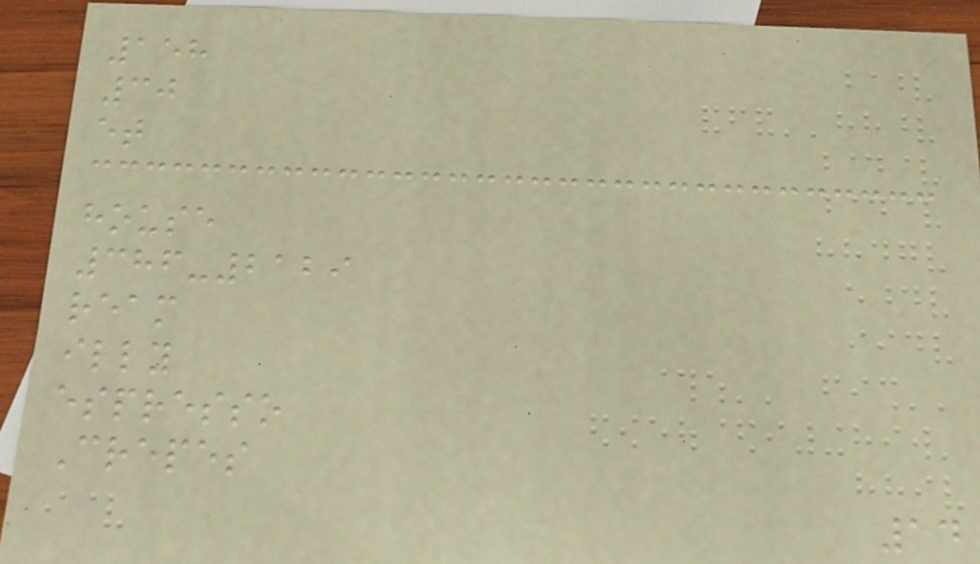158
30
et
house
386-2129
ream
illy
espresso
Crepes
14
